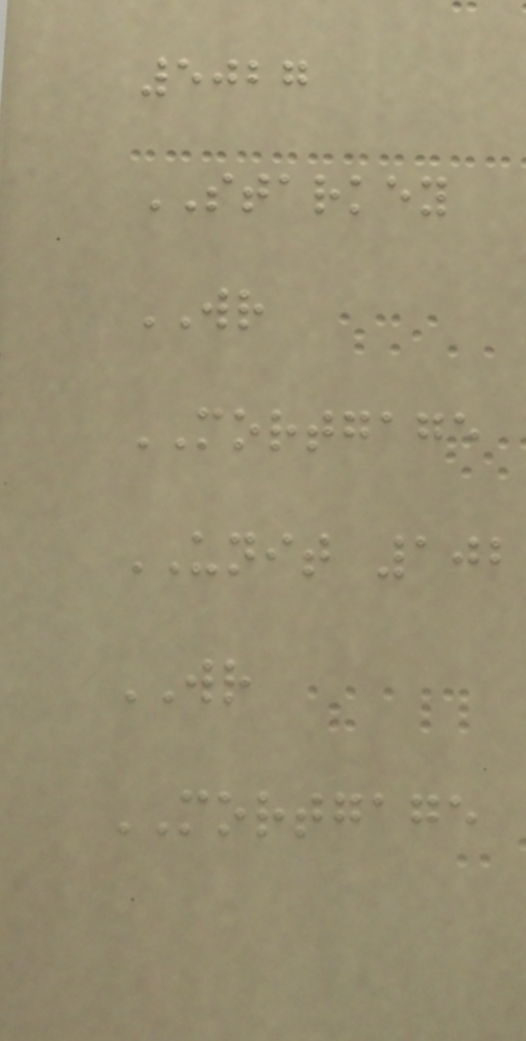5027
STARKEY
WR
MORTGAGE
UNIT 102
WR
MORTGAGE
